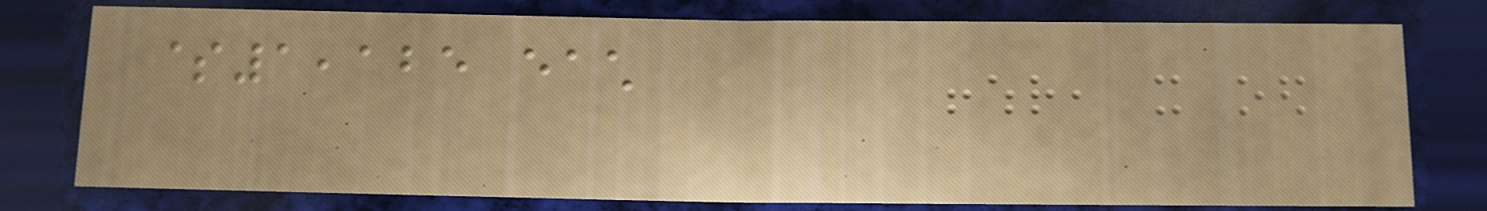$1,125 each
